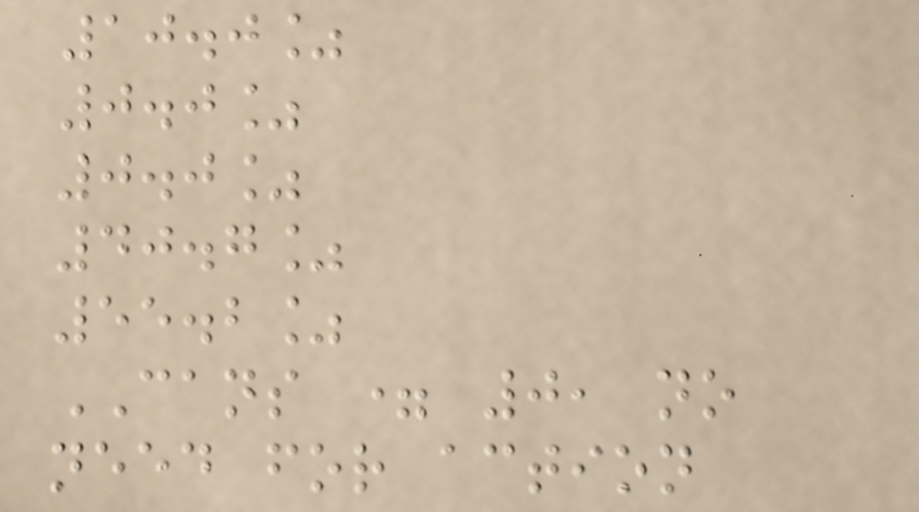10.0%
0.0%
0.0%
40.7%
55.2%
CANS = 0, no
need for action
